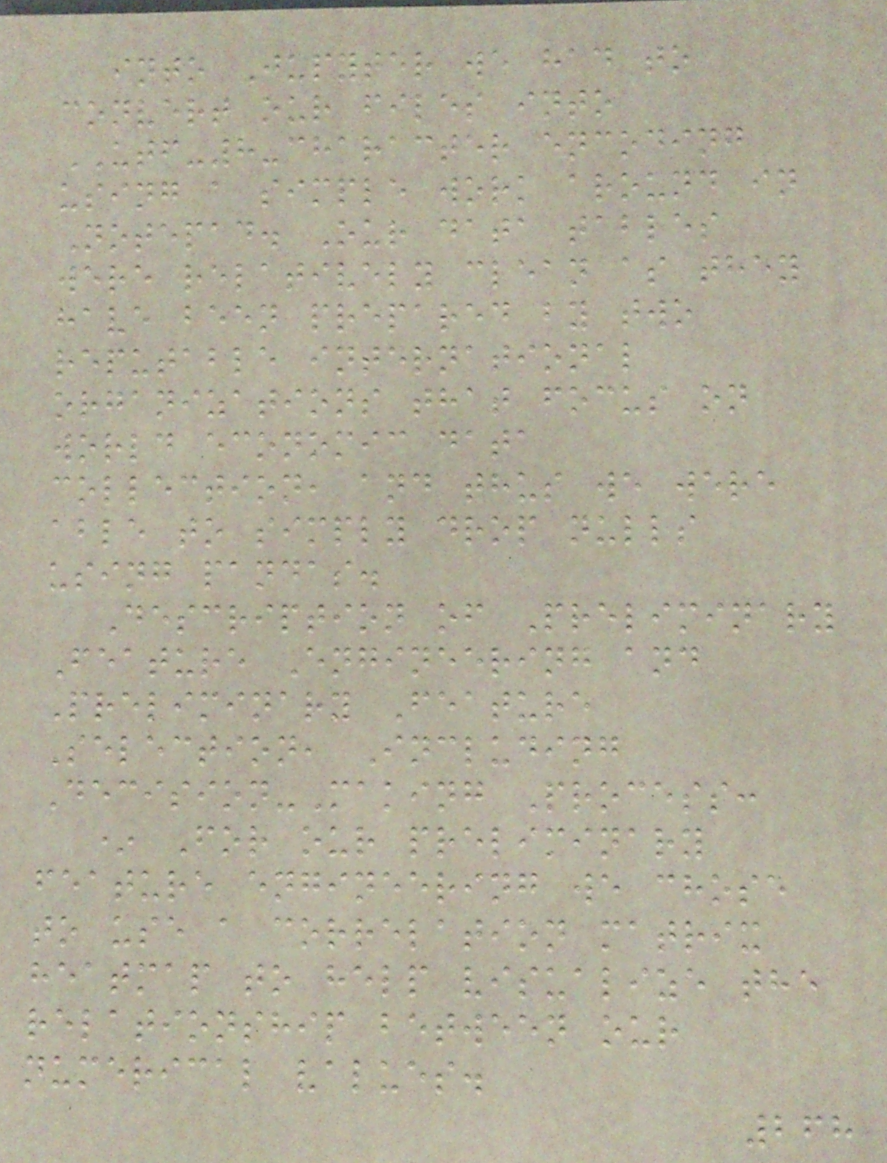into Jupyter we had to
convert our files into
UTF-8-character encoding
using a simple work around in
Notepad. Our data tables
were relatively clean as they
have been prepared by two
reputable international
organizations that focus on
world economic data
collection, and thus we were
able to simply drop nulls
using pandas.
Description of Preliminary
Feature Engineering and
Preliminary Feature
Selection, Including
Decision-Making Process:
* For our preliminary
feature engineering we chose
to use a correlation matrix
heatmap to help visualize the
relationship between our
numerical values.
268
